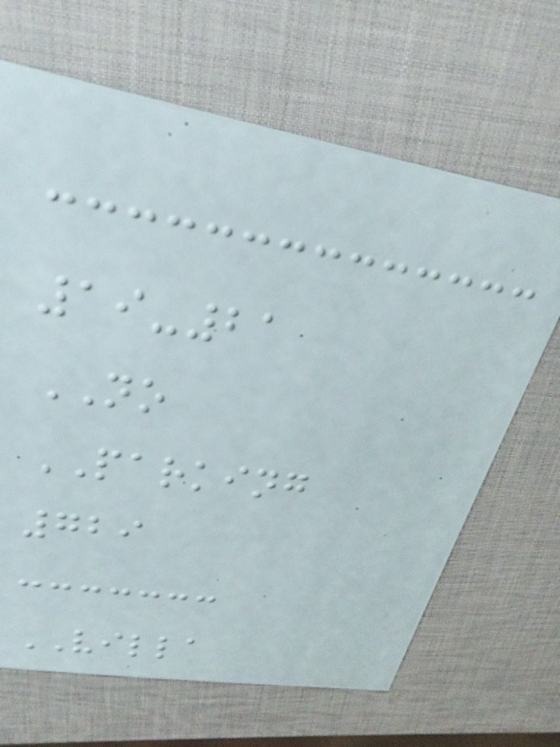19-21
NO
PARKING
729
VILLA
